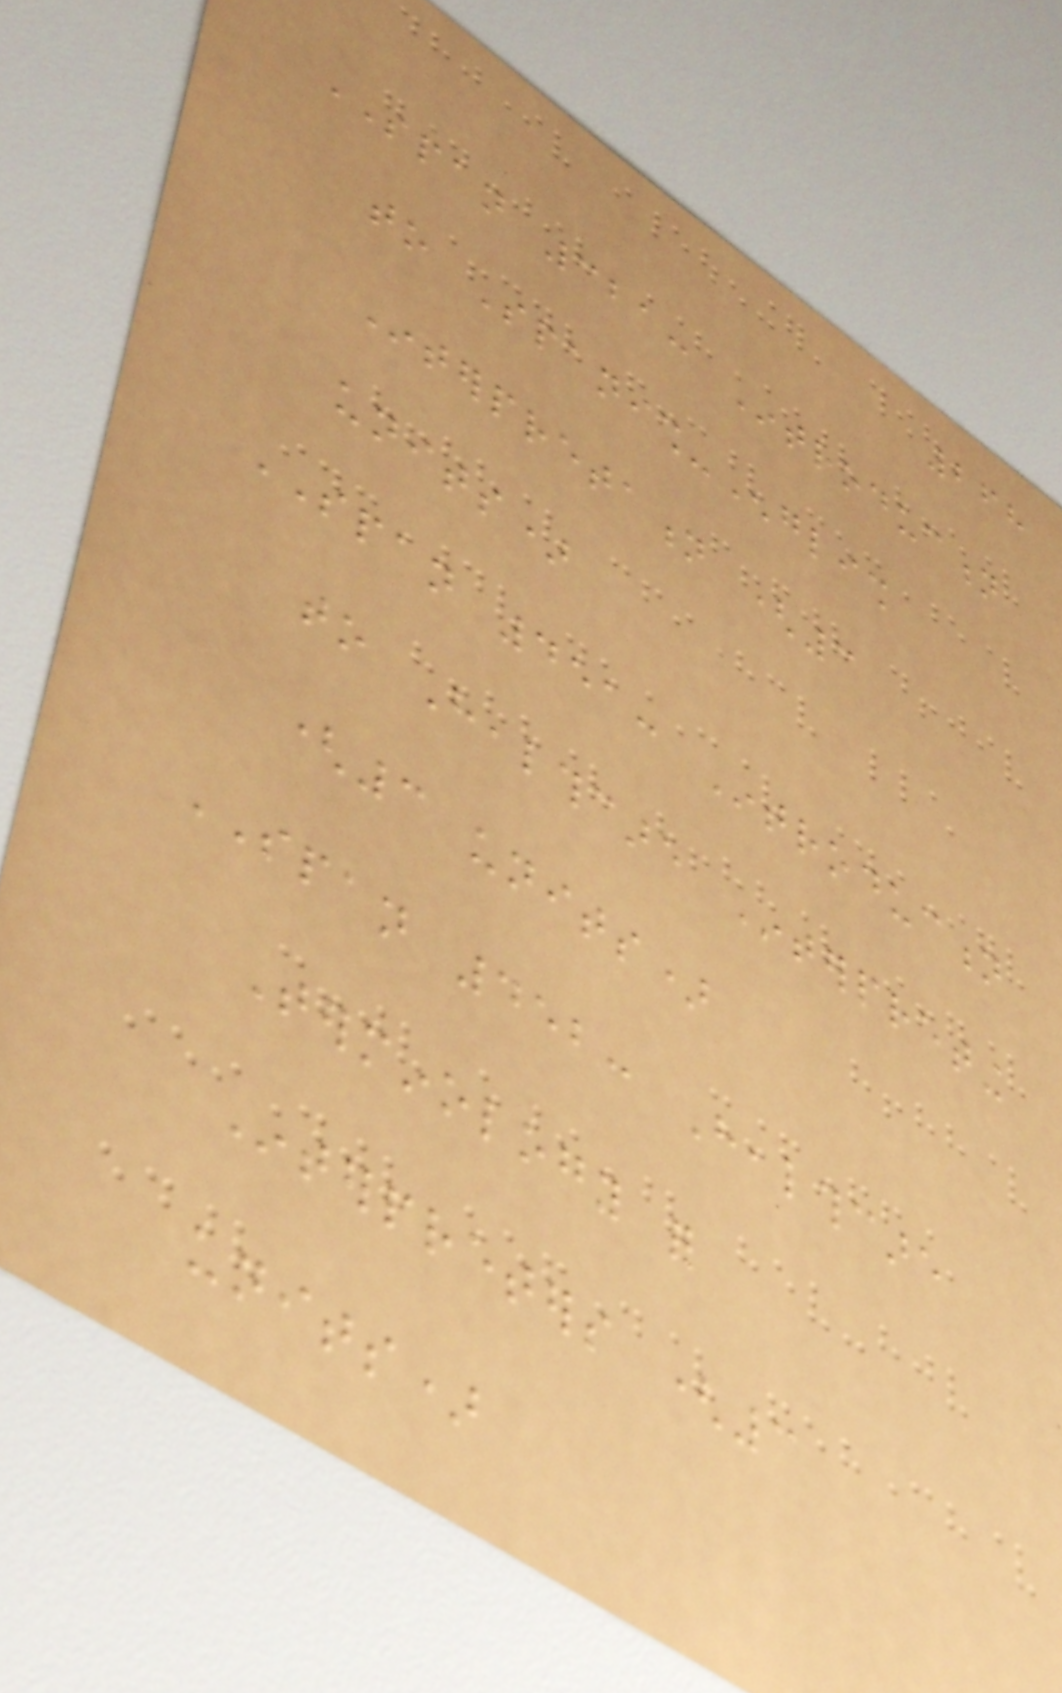268
SPAN 321: Introduction
to Spanish-English
Interpretation (3
units)
SPAN 451: Introduction
to Healthcare Interpreting
(3 units)
SPAN 452: Healthcare
Terminology for
Interpreters (3
units)
